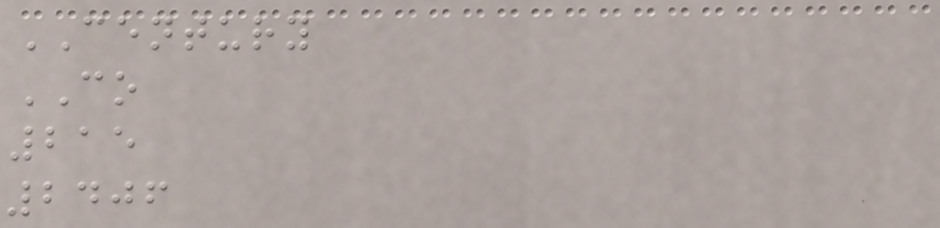CENTURY
CO
215
2406
